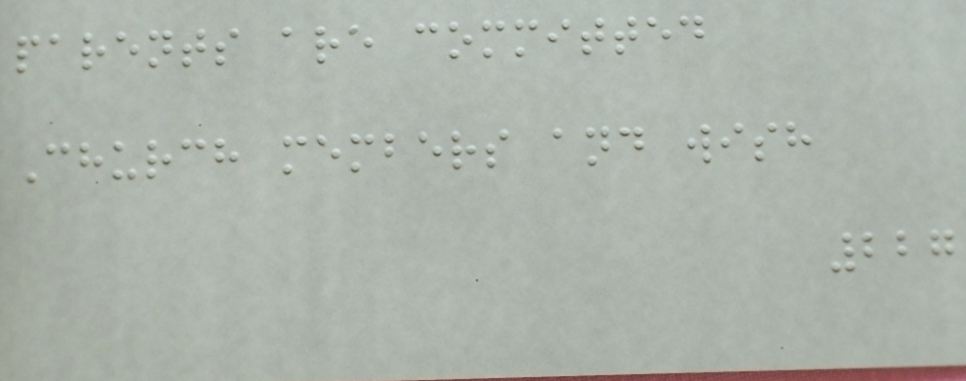parents are committed
Church members and wish
227
